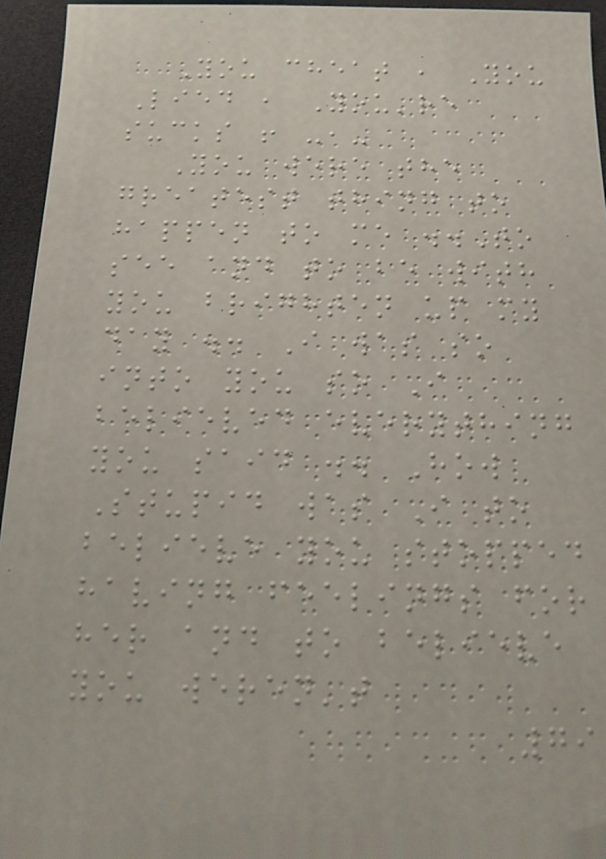You cheat , You
Lied , You're
sucks ! -,-
You were the
greatest thing to
happen to me ..To
see and to be with
you brighten up my
day .. I was so
into you so I
believed everything
you said .. How
Stupid was I to
believe you stopped
having feelings for
her and to believe
you weren't
79
